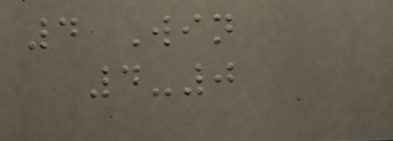4 Win
4-0
